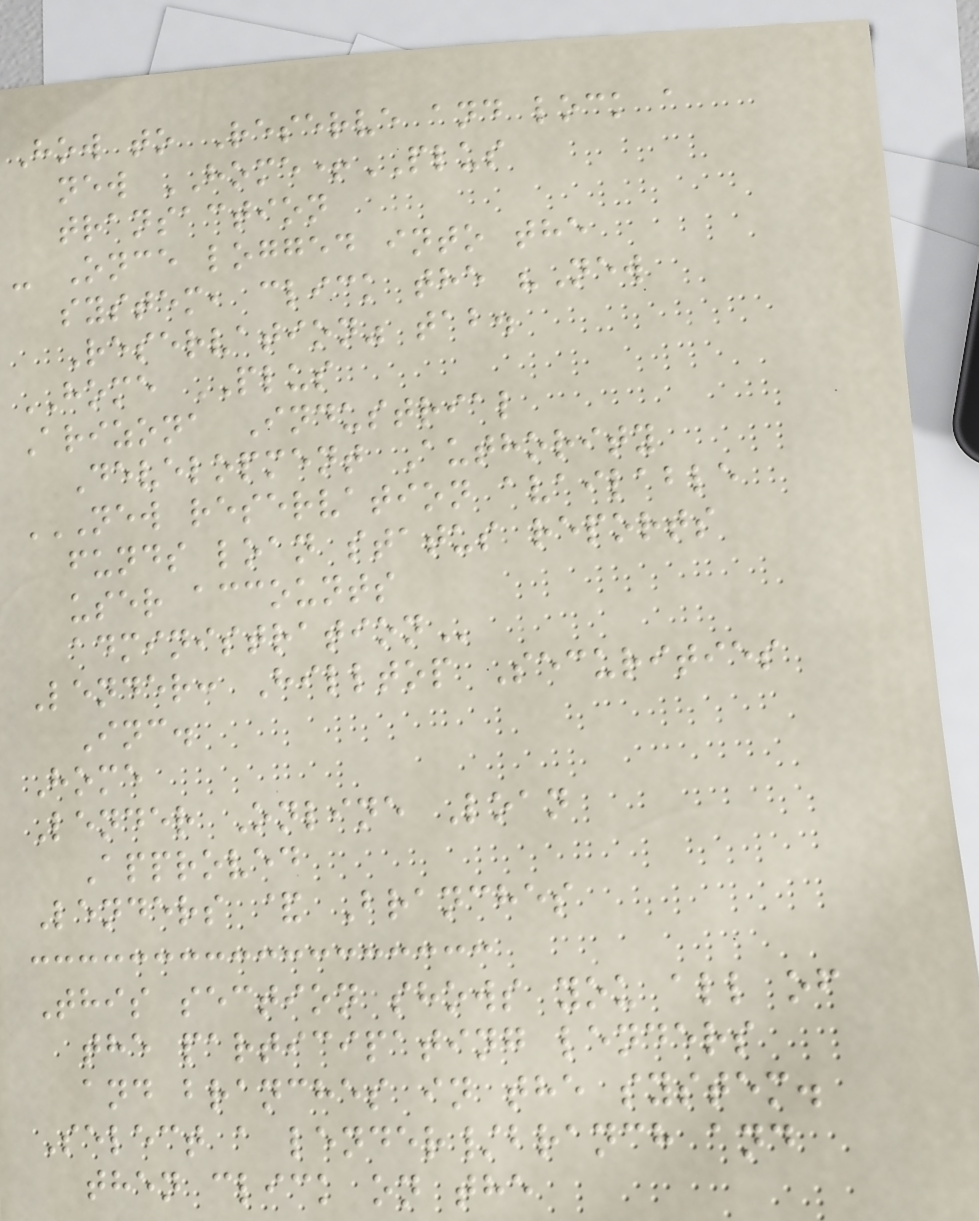How to Reserve and lock a
new HOME+PLUS
transaction
- Once logged into the
system, click the "New
Reservation" tab.
HOME PLUS
Arizona Industrial
Development Authority
NEW RESERVATION AVAILABLE
FUNDS LOAN STATUS REPORTS
USER ACCOUNTS
ADMINISTRATION
Lender: Hilltop Securities
Inc.
Home
Lender Online Loan
Approved
Lenders & Branches
This section shows you all of
the participating lenders
and branches in the system.
Select a lender/branch and
then click on the
